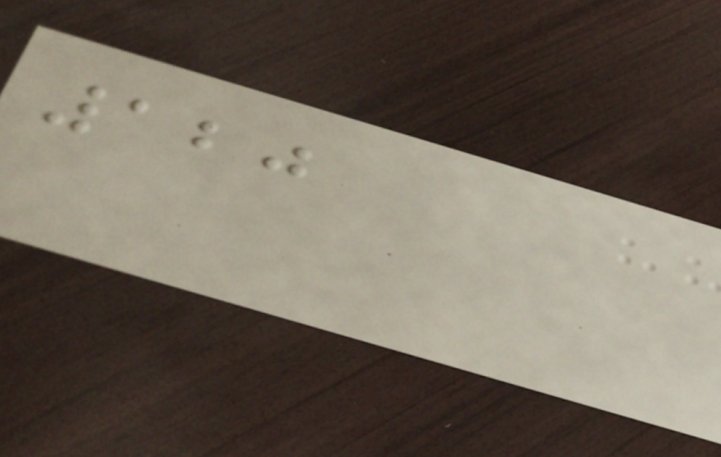120
